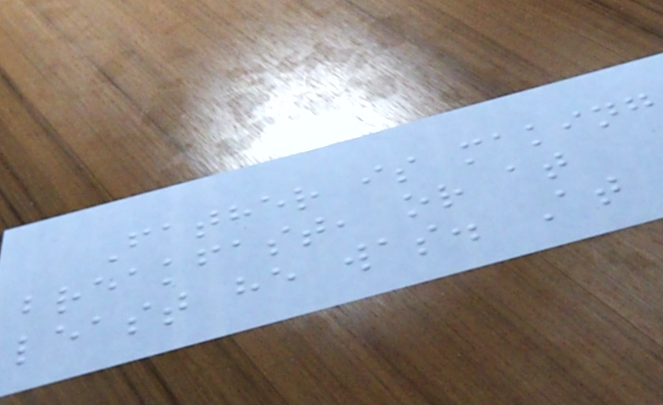Father is making
breakfast, or at
least he was. At
